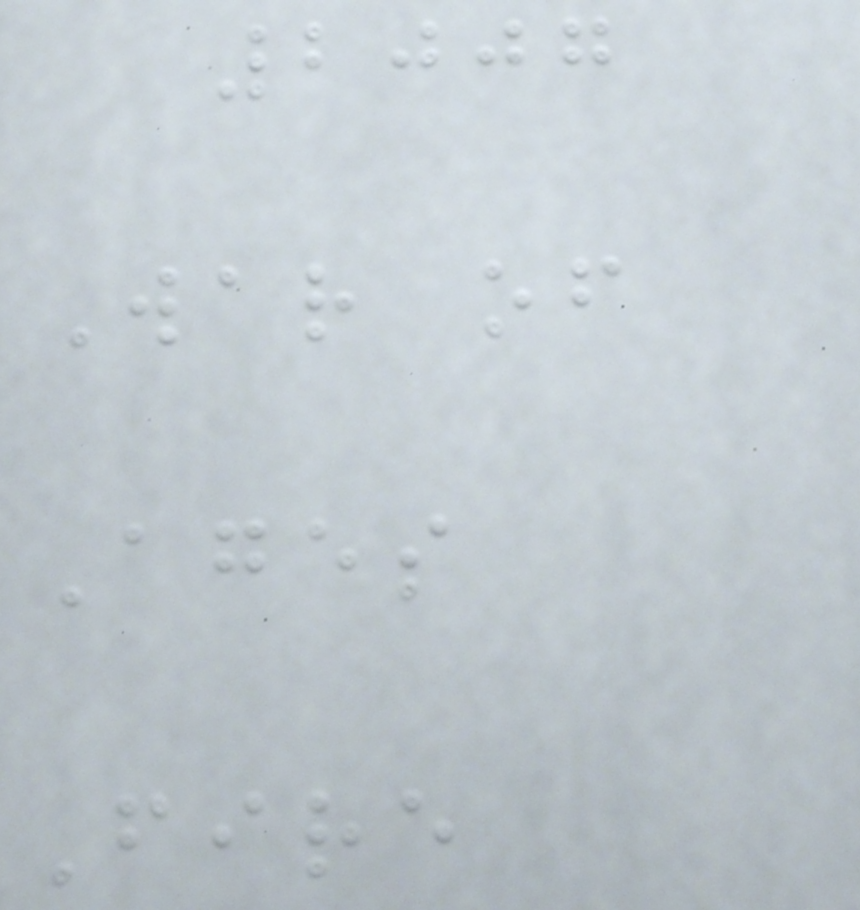2007
War of
Ages
Fire
